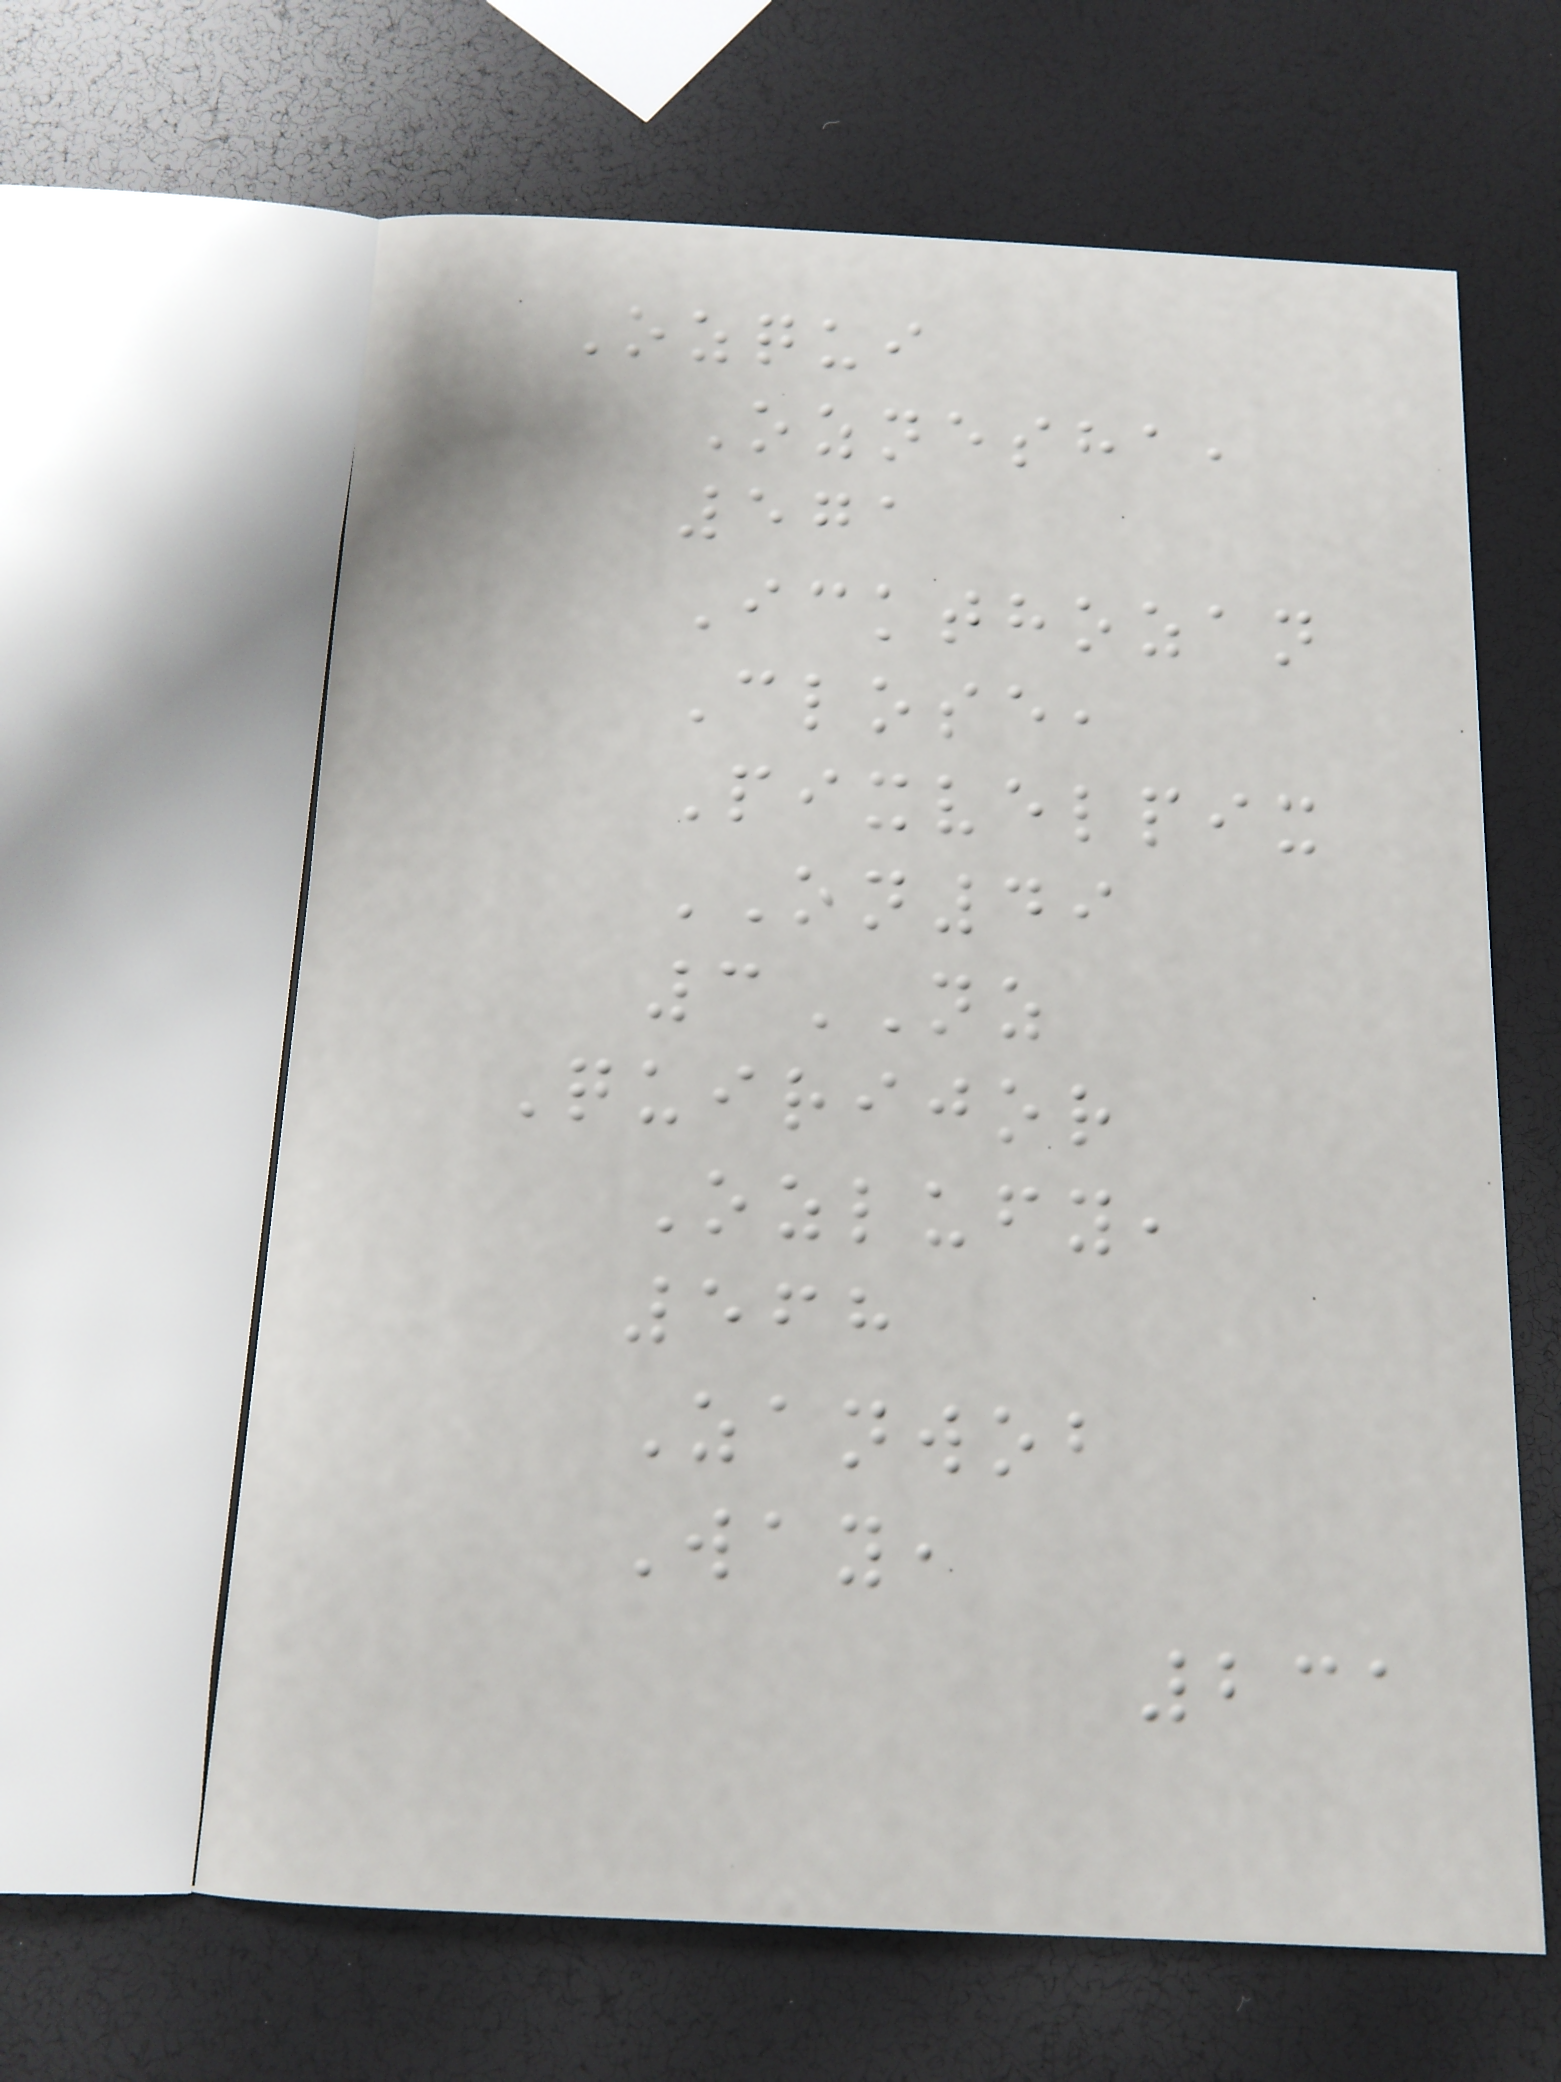Ozqui
Oznesha,
571
Ickthozan
Close,
Pixvelpix
ON49
3NZ
Quirijor
Ozlufy,
568
Zanwob
Way,
231
